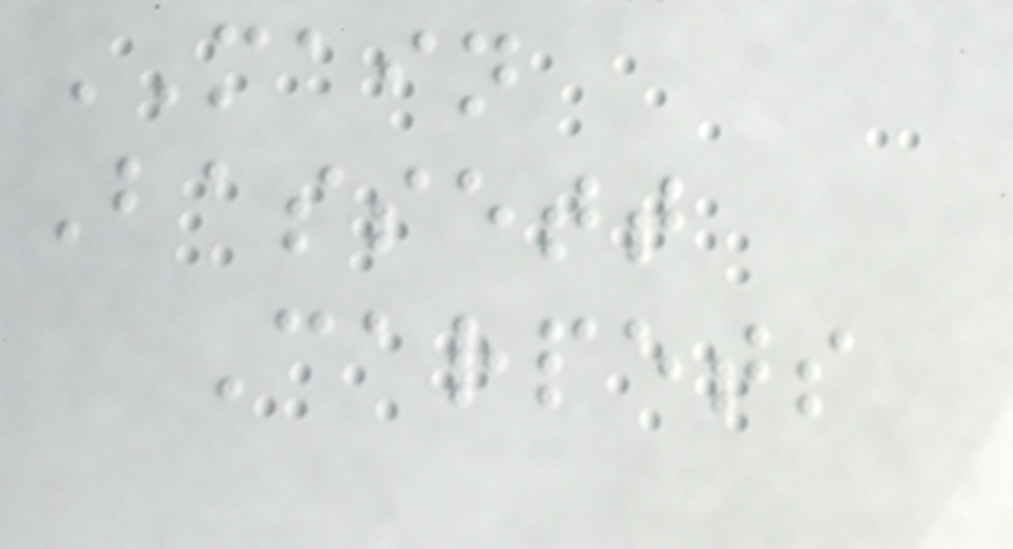MAIN
Bassett
Carpets
